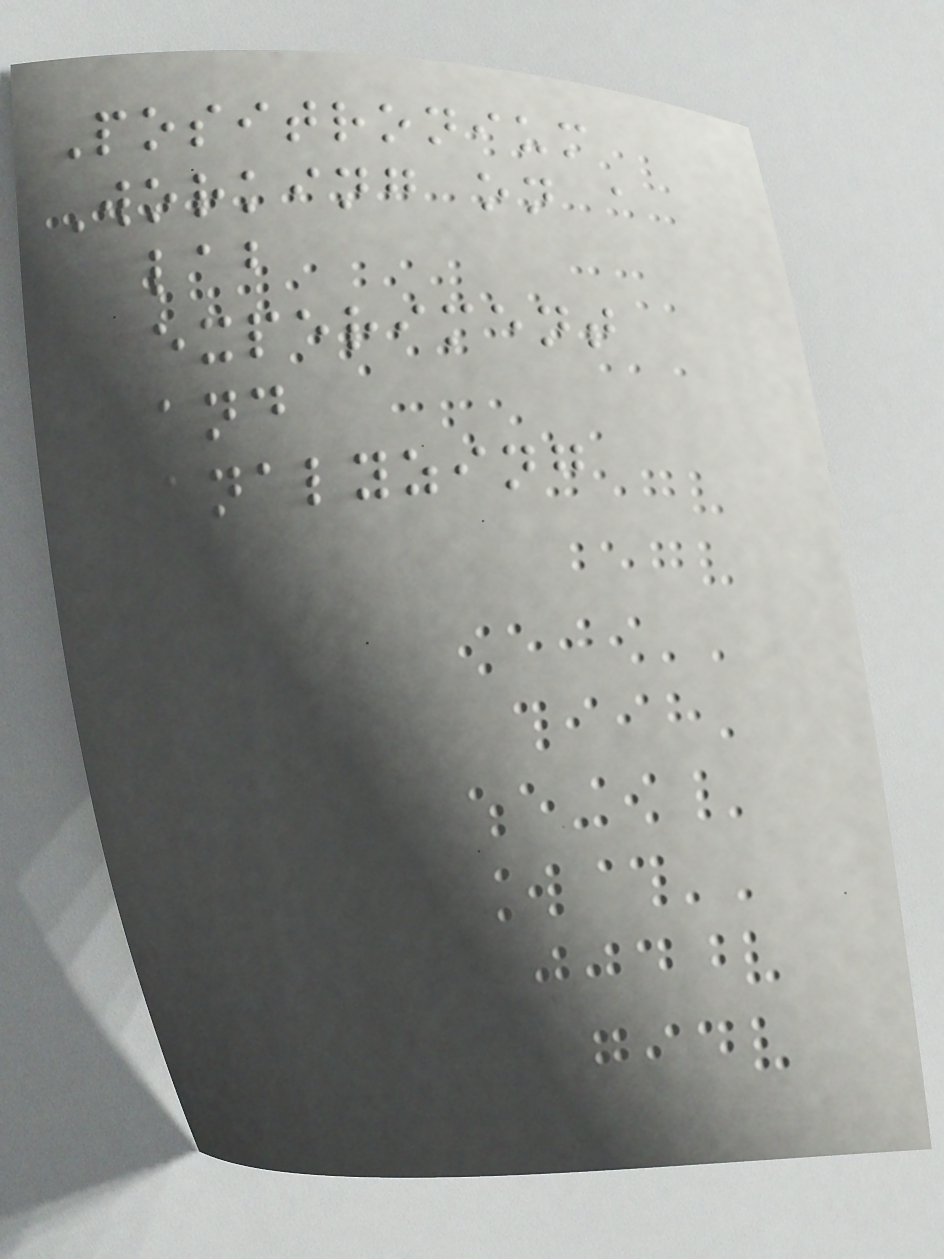Positronium
Working on a
lab
experiment
and
analyzing
